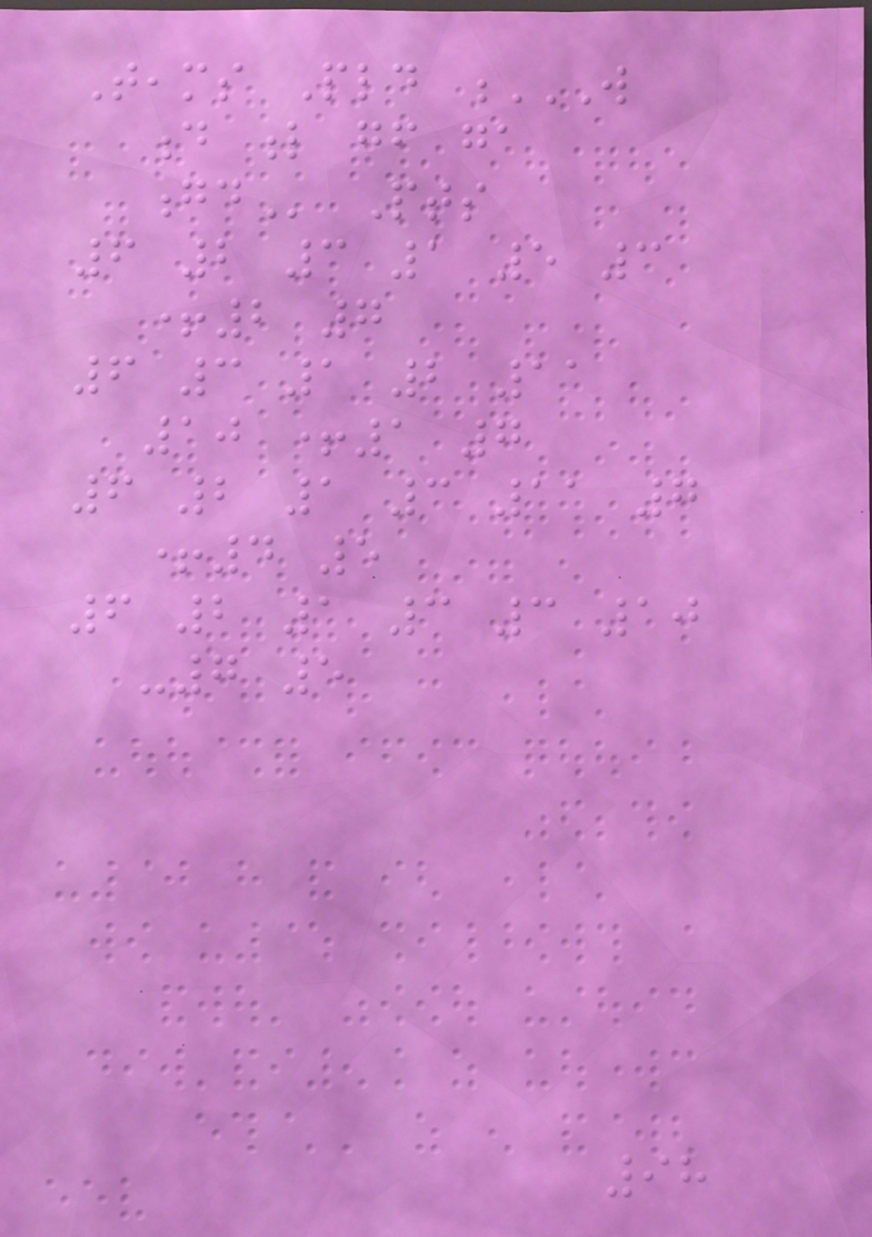Teams Pld W
D L GF GA
GD Pts
6 2 3 1 5 3
+2 7
6 3 1 2 11
10 +1 7
6 2 1 3 11 7
+4 5
6 2 1 3 3 10
-7 5
98
